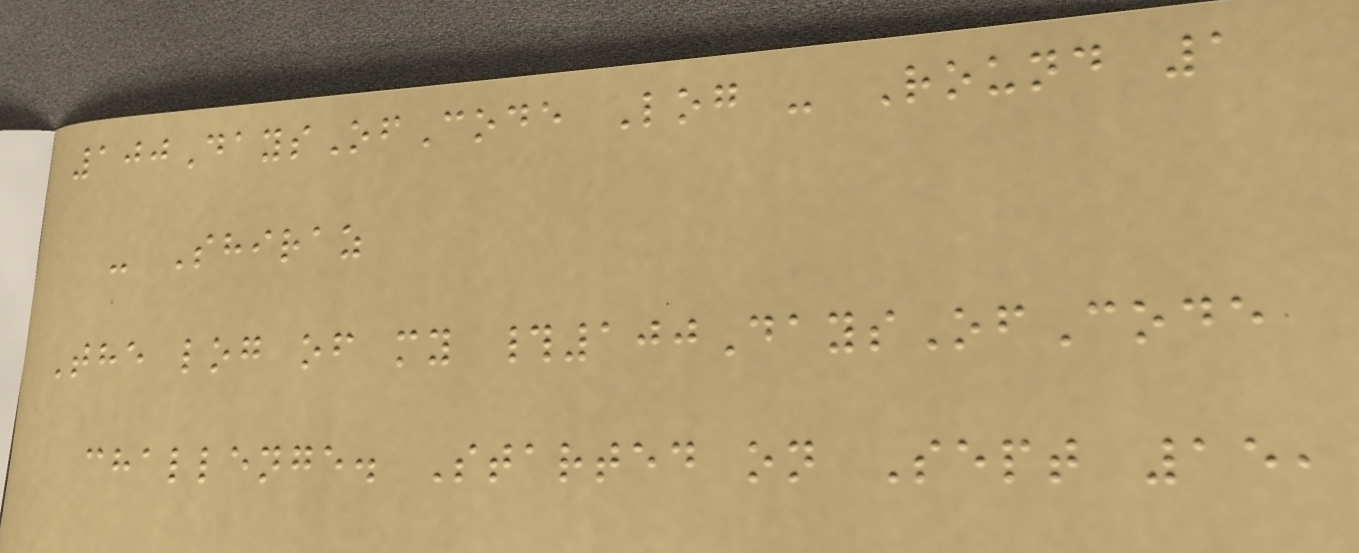100DaysOfCode Log - Round 1
- Shiraz
The log of my #100DaysOfCode
challenge. Started on Sept 15,
